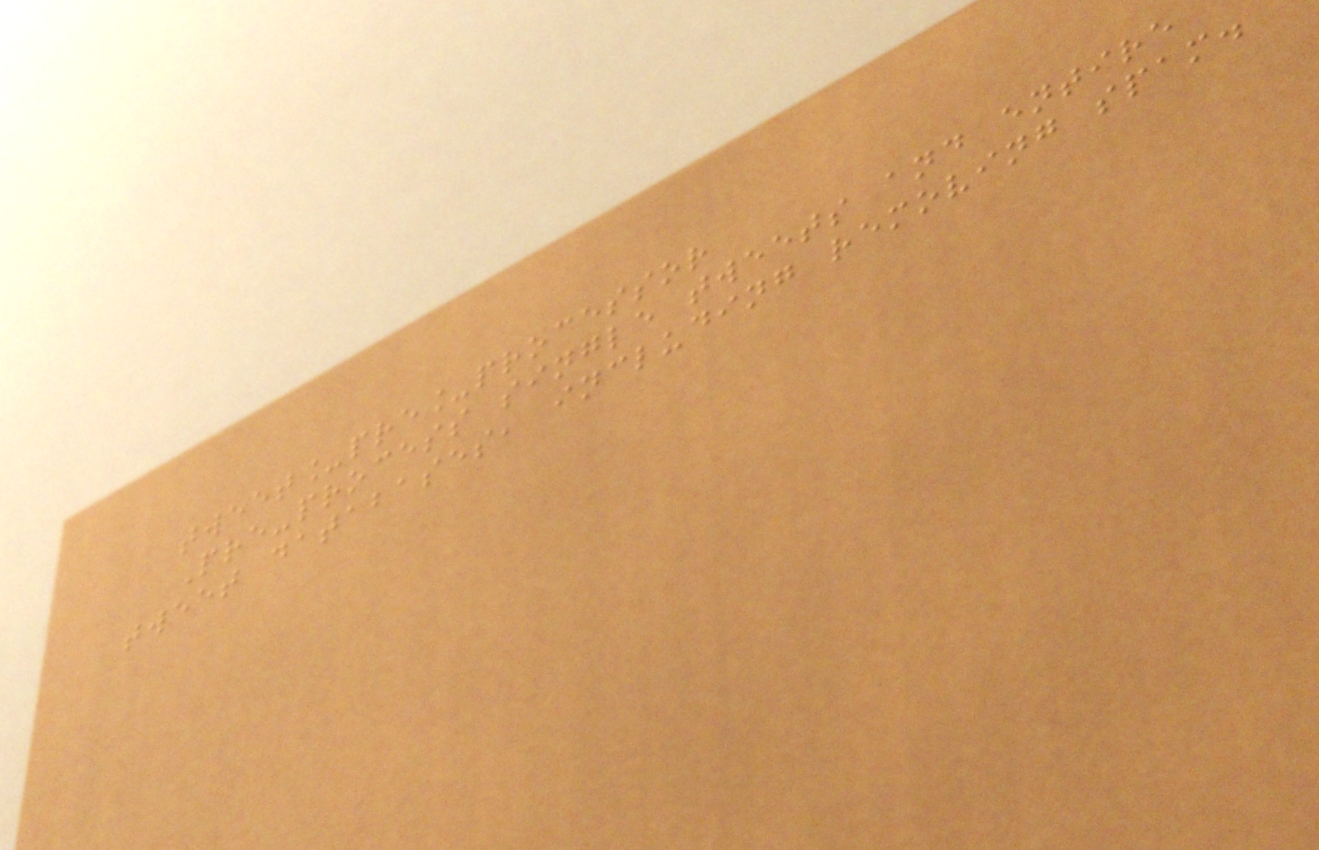tweet_pre_processor
Pre-process single tweets and entire
tweet databases, including removing spam.
